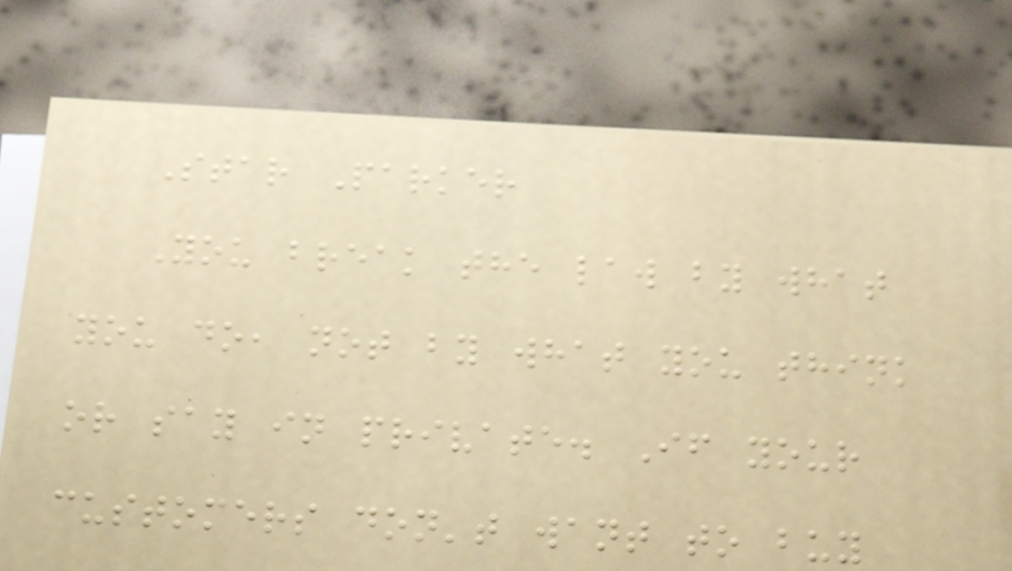Star Parker
You break the law by what
you do, not by what you think
or say in private. If your
customers don't want to buy
